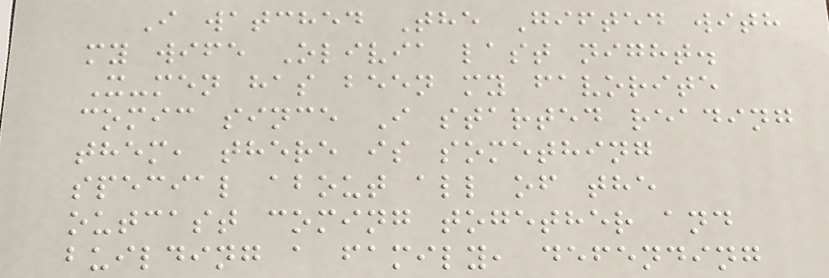I watched The Gifted with
my wife Olivia last night.
X-men has been my favorite
comic since I started reading
them, there is something
special about all of the
outcast coming together and
building a family, defending
